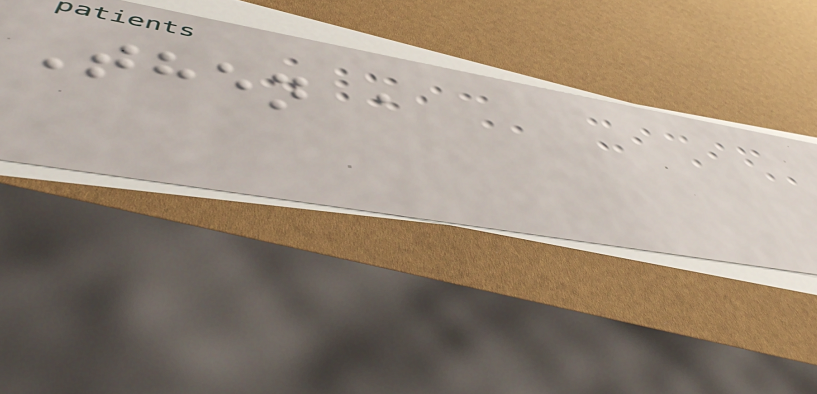Then a
